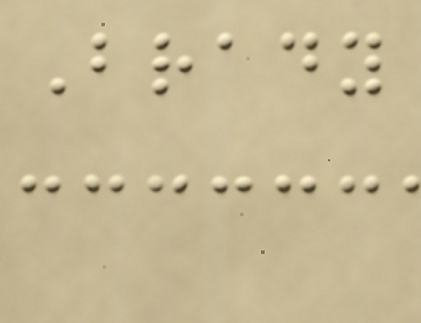Brady
